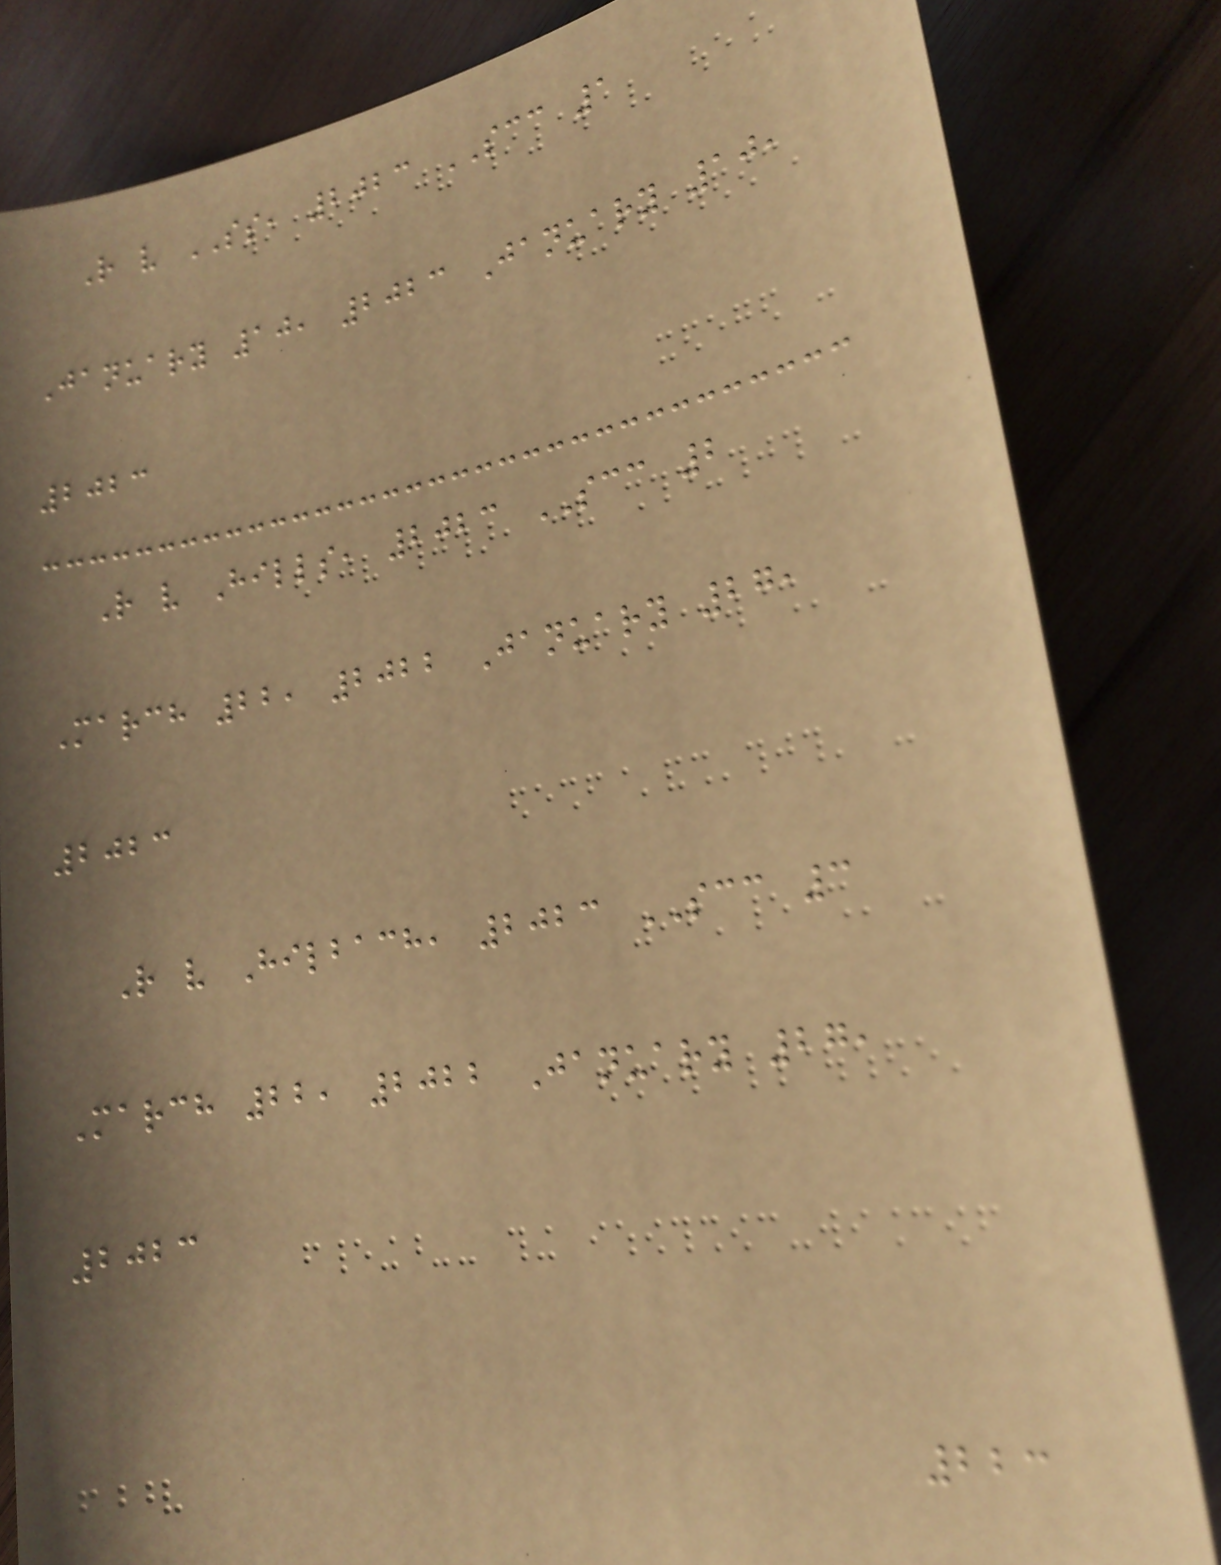R v SS, 2023 SCC 1
January 10, 2023 January 10,
2023
R v Hills, 2023 SCC 2
March 22, 2022 January 27,
2023
R v Hilbach, 2023 SCC 3
March 22, 2022 January 27,
2023
223
